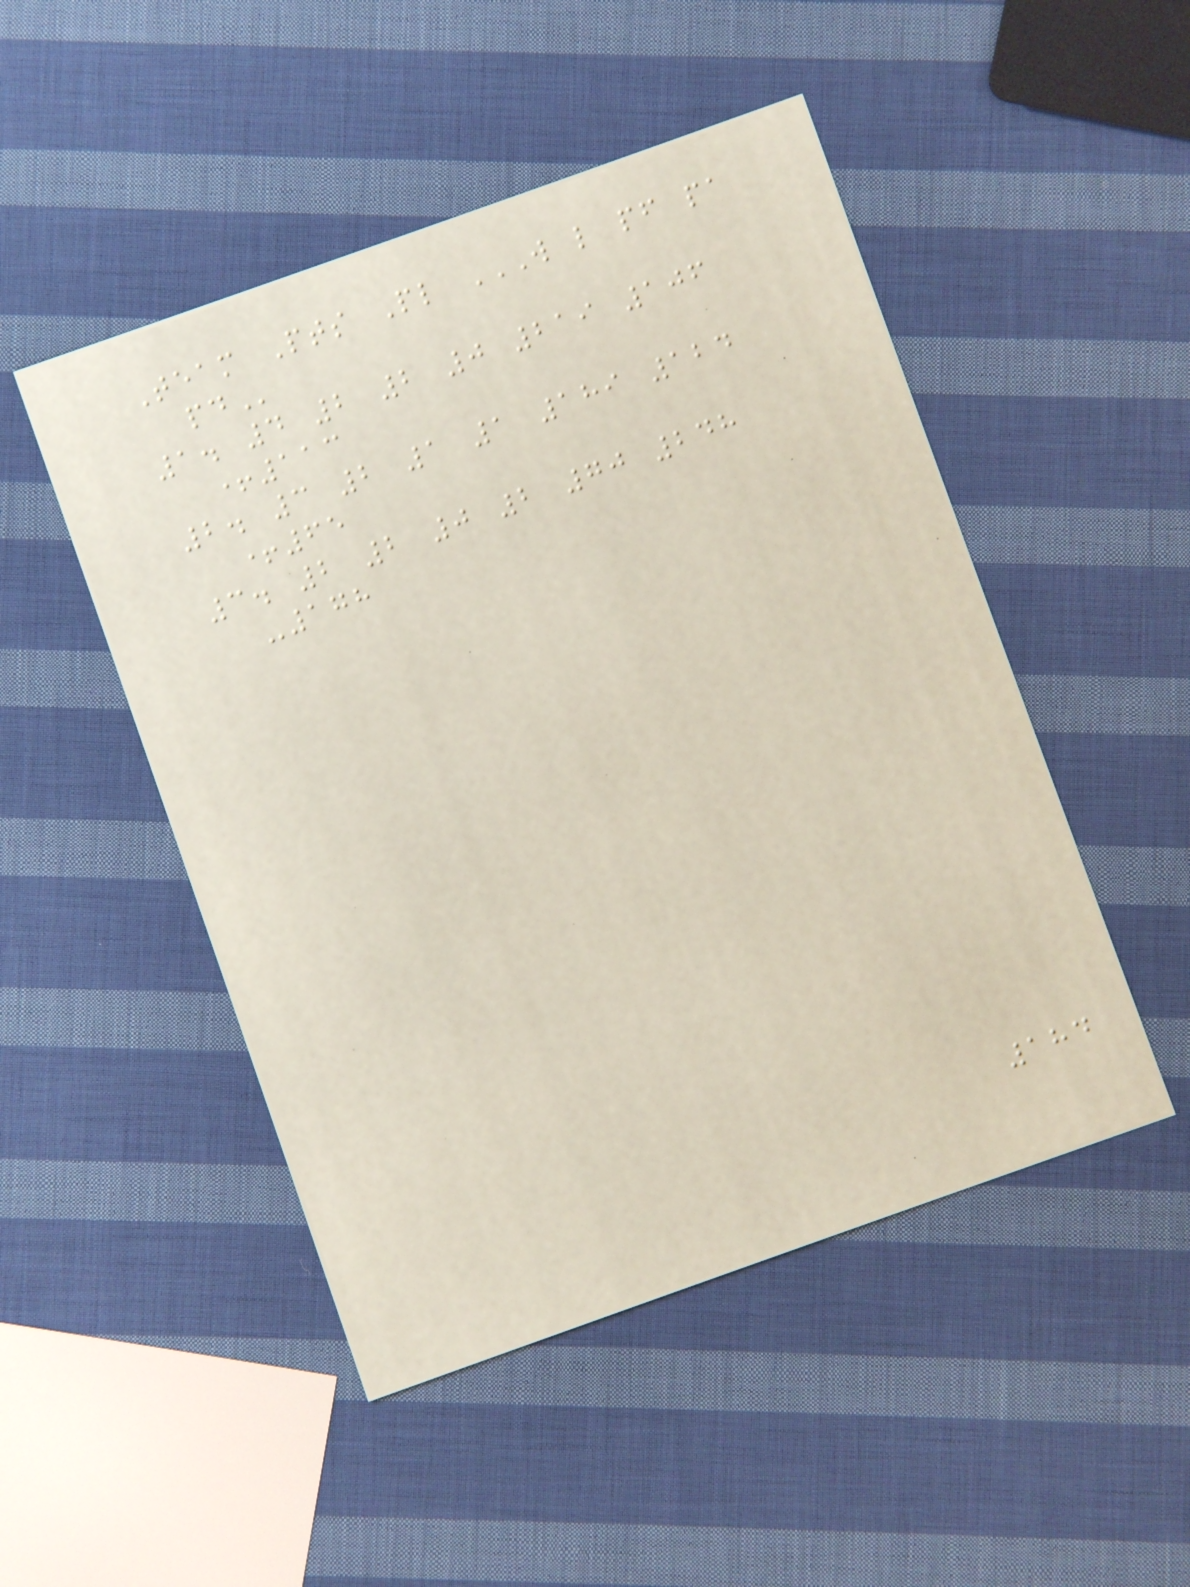Team Pts Pl W L PF PA
PD
1. 4 2 2 0 219 106
+113
2. 3 2 1 1 189 124
+65
3. 2 2 0 2 70 248
-178
184
